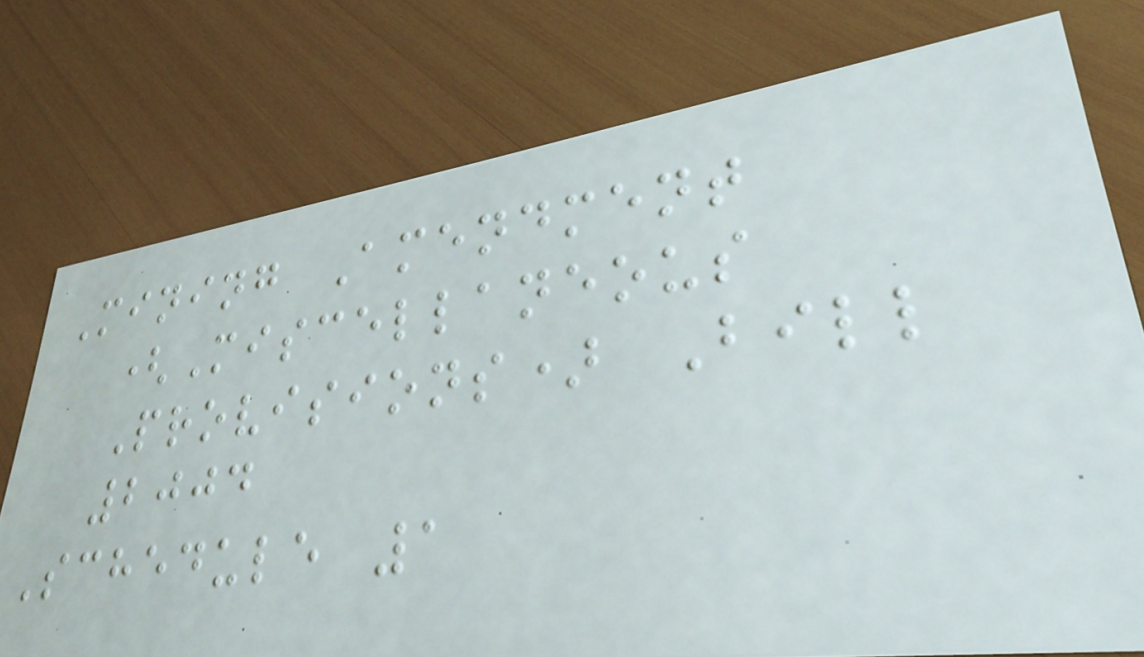Mining Amendment
(Miscellaneous
Provisions) Bill
2004
Schedule 1
